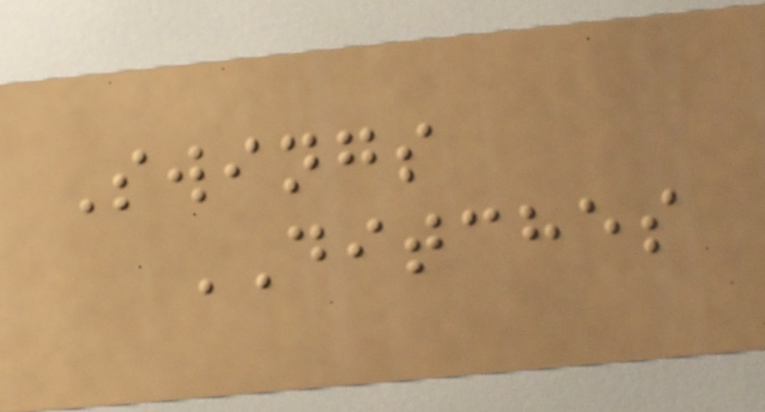Swings
DITCHES
